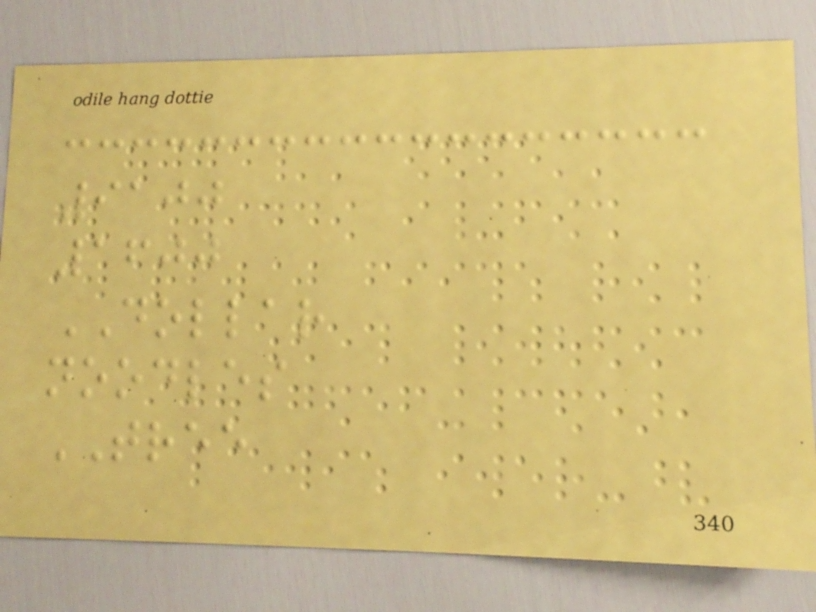9100
1600
DOLLAR
noodles
TREE
